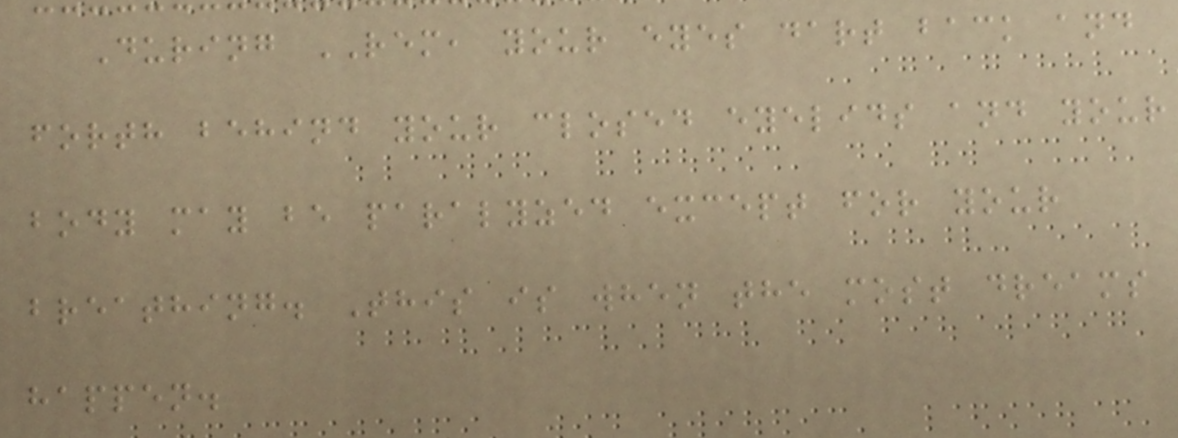During REM, your eyes dart back and
forth behind your closed eyelids and your
body may be paralyzed except for your
breathing. This is when the most dreams
happen.
